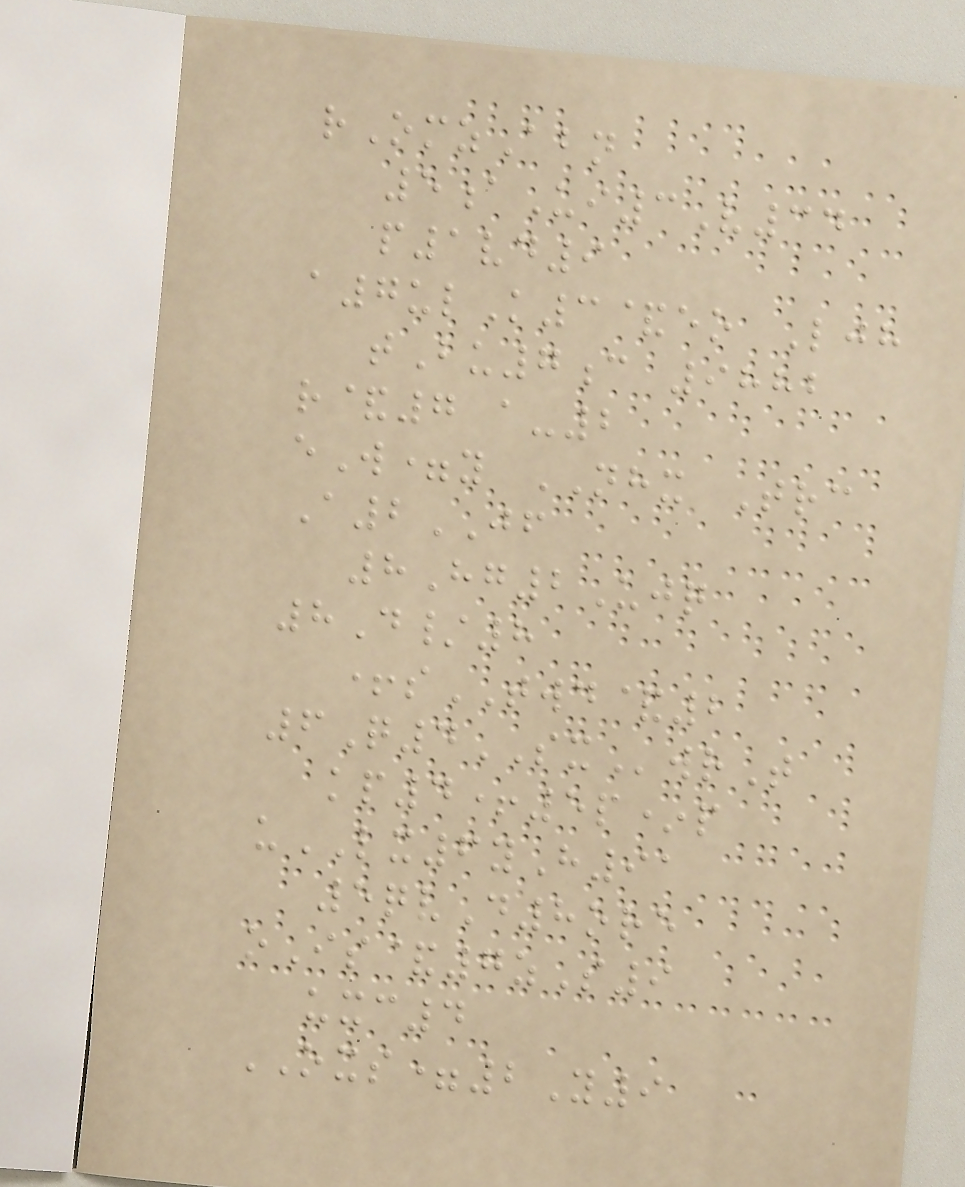rOmzAbn
5aUi3V34
p1vd9
a7ulK3&eo Ljh
tBu7c 9882
r&7 a-2
eW=y NHX Trc
A2JF
8Hg2Ujq
8D/8
+sTWD&2
6Q4SXwrT
kp4+5p*p
uLX6yH91
5qvD8ore
oIs&7zS9
uxc4
OXS=2Y9
